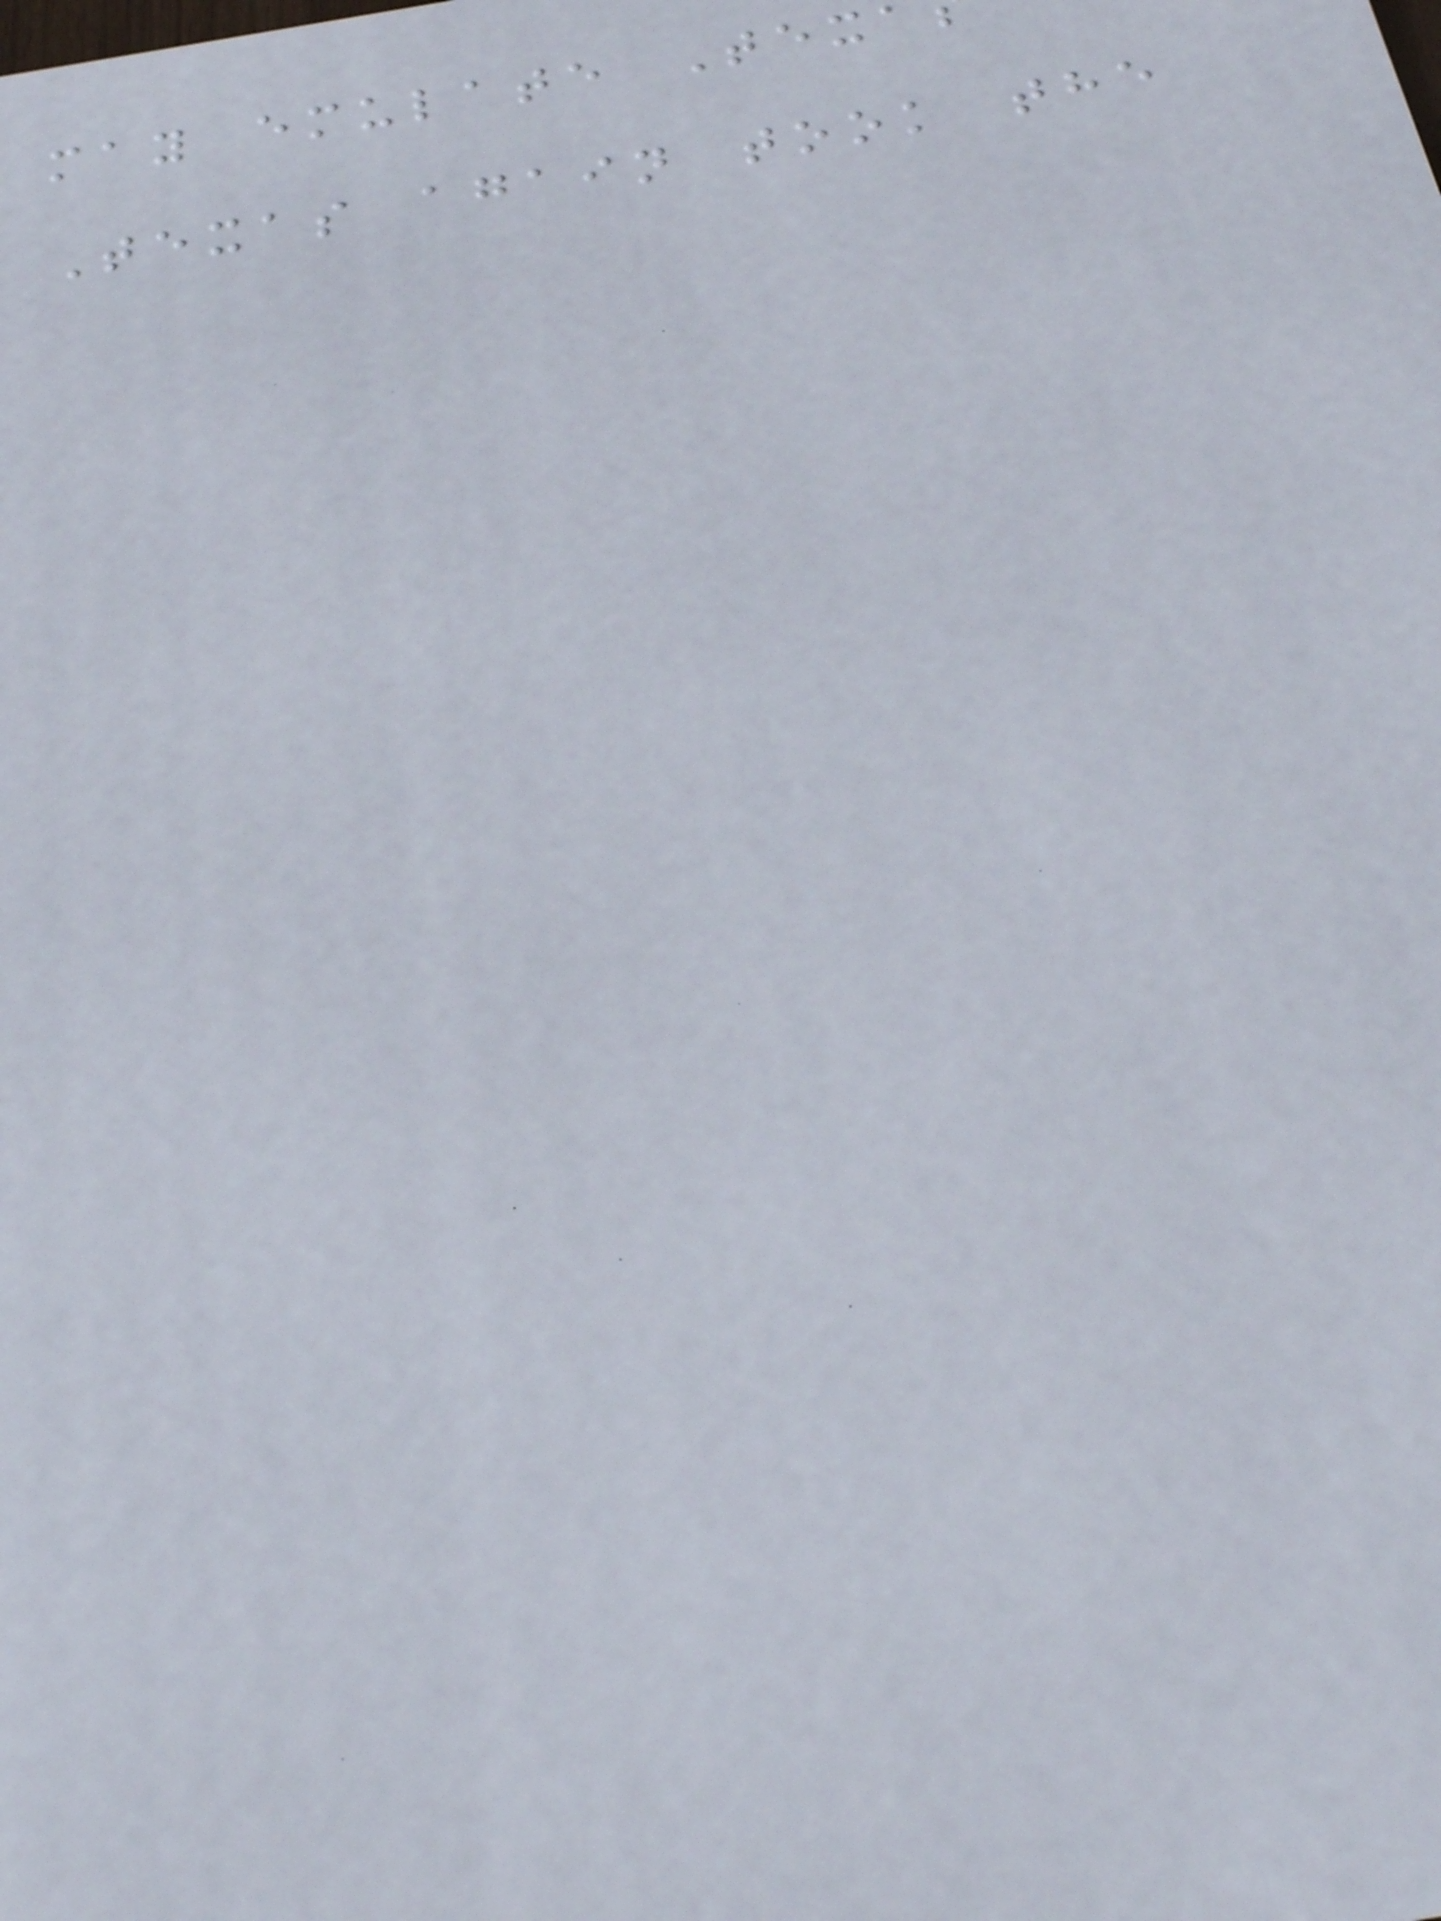may emulate Tex
Texas again took the
